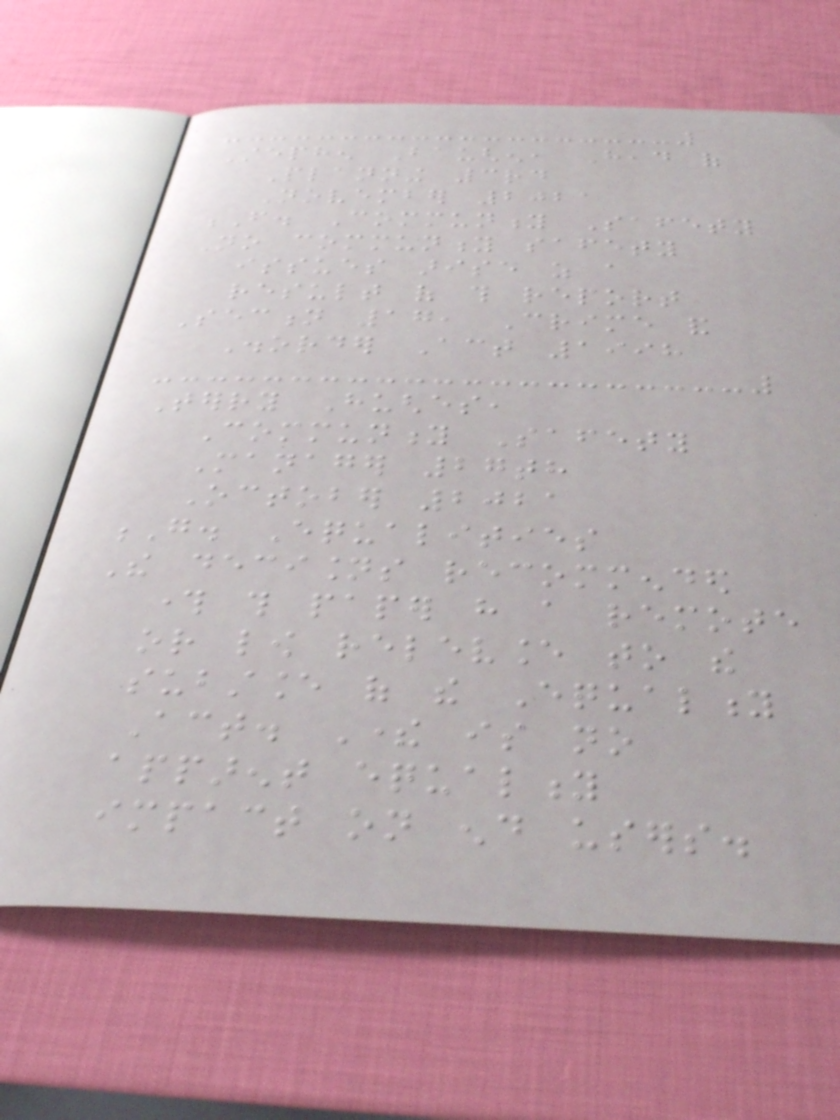Stephen Baughen, Head of
Planning 3rd
November 2021
F. Community Safety
No community safety
issues arise as a
result of this report
Section 17, Crime and
Disorder Act 1998
Terry Hughes,
Community Safety
Manager 27th
October 2021
G. Equalities
The decisions recommended
through this paper have a remote
or low relevance to the
substance of the Equality
Act. There is no
apparent equality
impact on end users.
